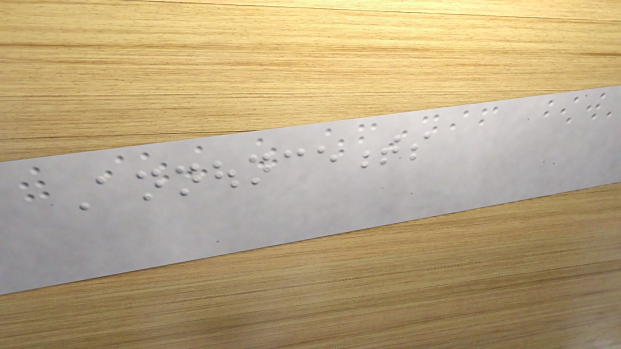Announcements
